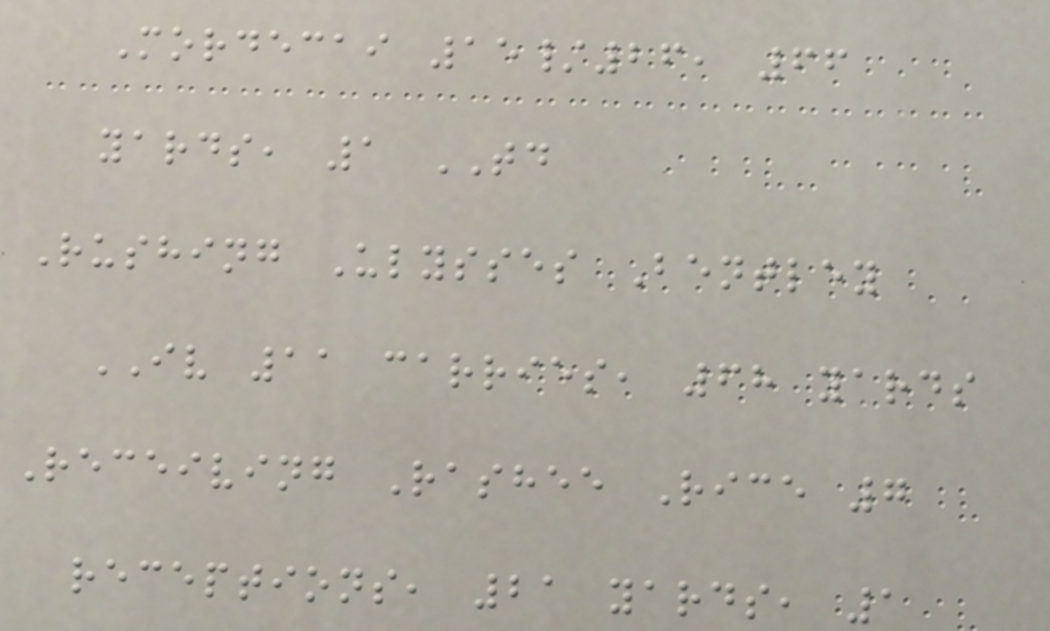Mordecai 15/26, 66
yards, 1 TD
Rushing Ulysses Bentley
IV 11 carries, 68 yards
Receiving Rashee Rice 7
receptions, 21 yards, 1
